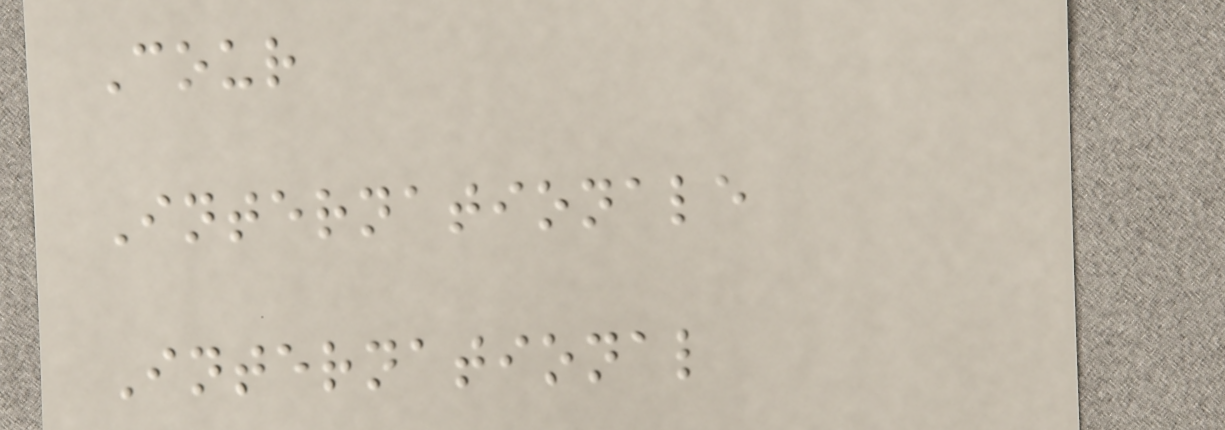Cour
Internationale
International
